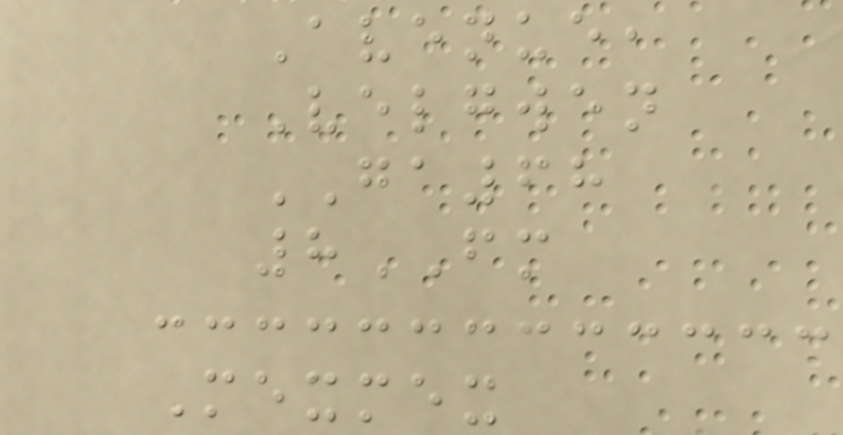Avenue,
Velgwen
GA68
8FM
Mexmex
